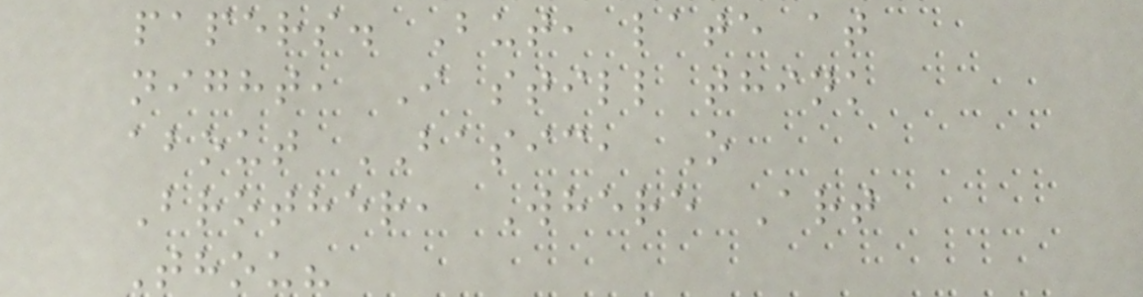papers. But, late at
night, I still think
about BASIC, O
Brother, Where Art
Thou?
